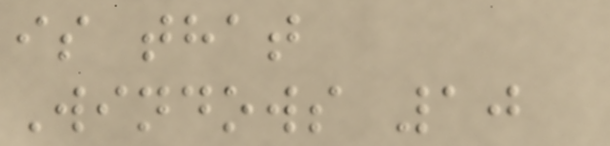is that
Windows 10
